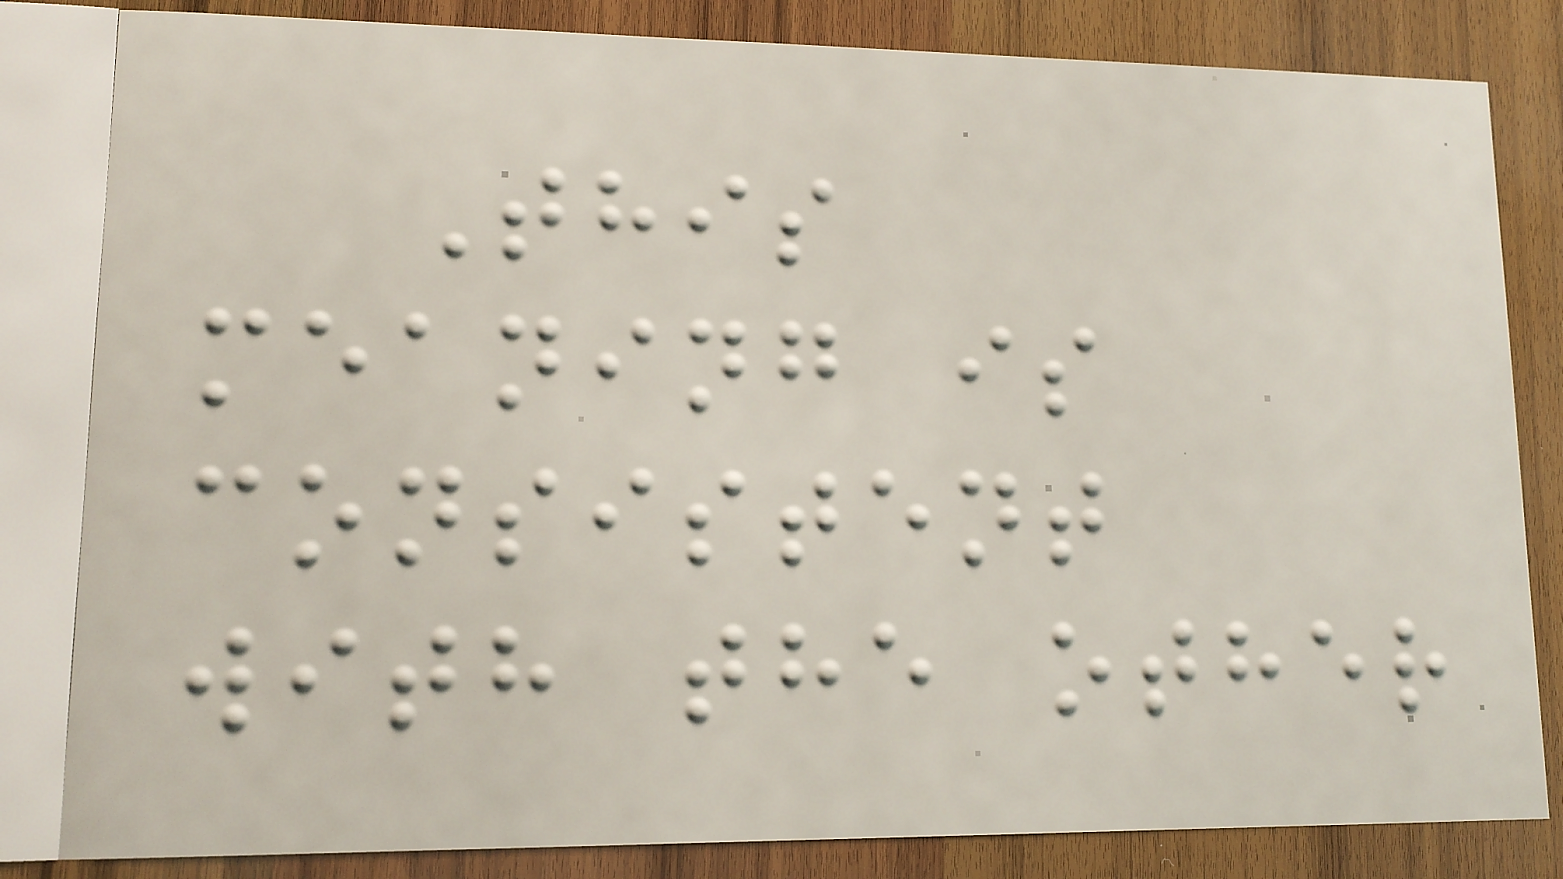This
meaning is
consistent
with the other
